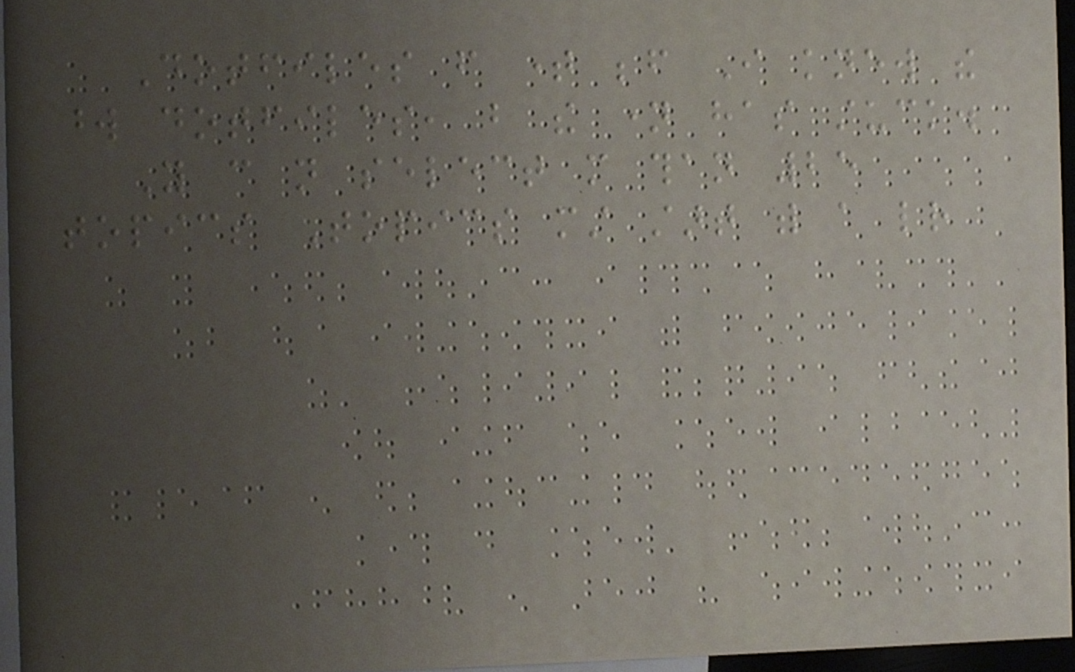Dotfiles from time before I knew the
word dotfiles, but the name has stuck.
You can not select more than 25
topics Topics must start with a letter
